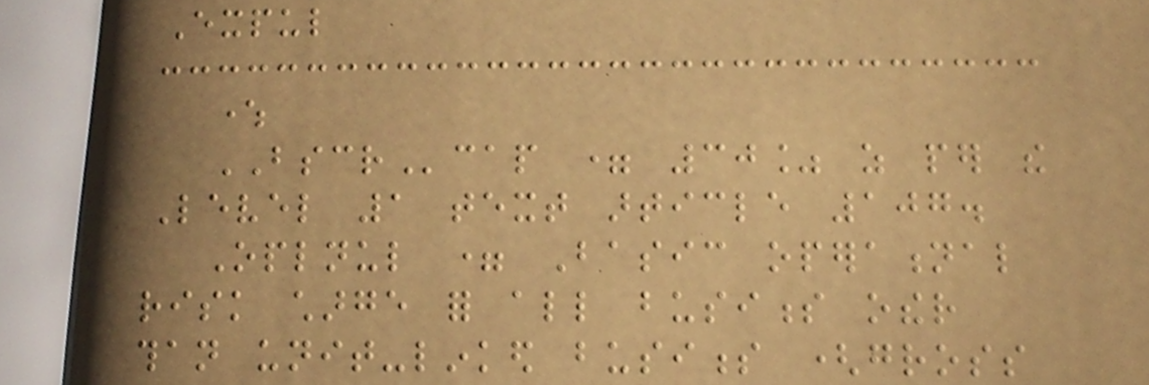Expul
where
BSCRcap = 30% as per the
Level 1 text article 107.
Oplnul = Basic operational
risk charge for all business other
than unit-linked business (gross
